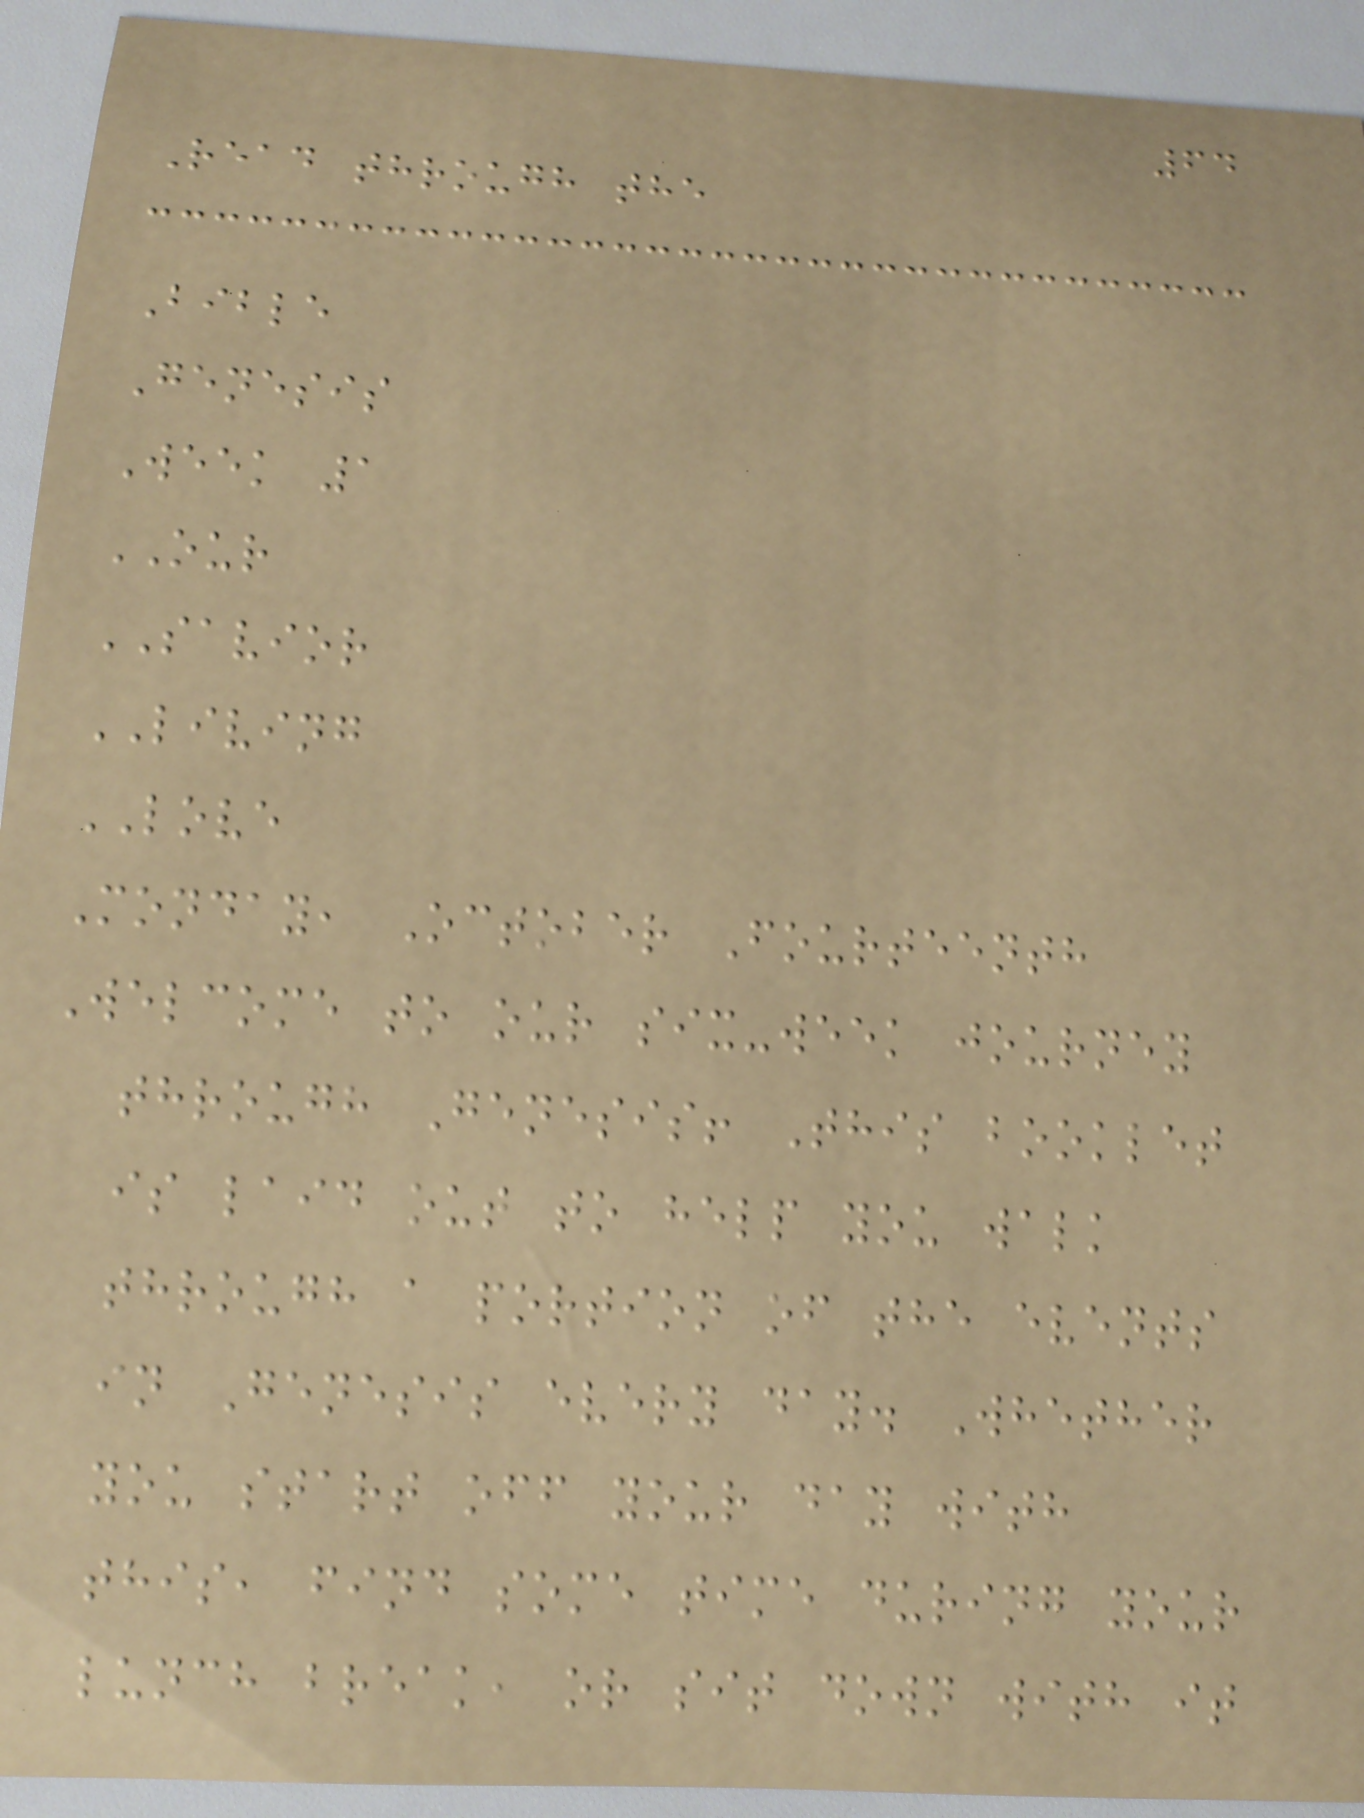64
Read through the
Bible
Genesis
Week 1
OUR
SAVIOR
LIVING
LOVE
Monday, October Fourteenth
Welcome to our six-week journey
through Genesis! This booklet
is laid out to help you walk
through a portion of the events
in Genesis every day. Whether
you start off your day with
this, find some time during your
lunch break, or sit down with it
